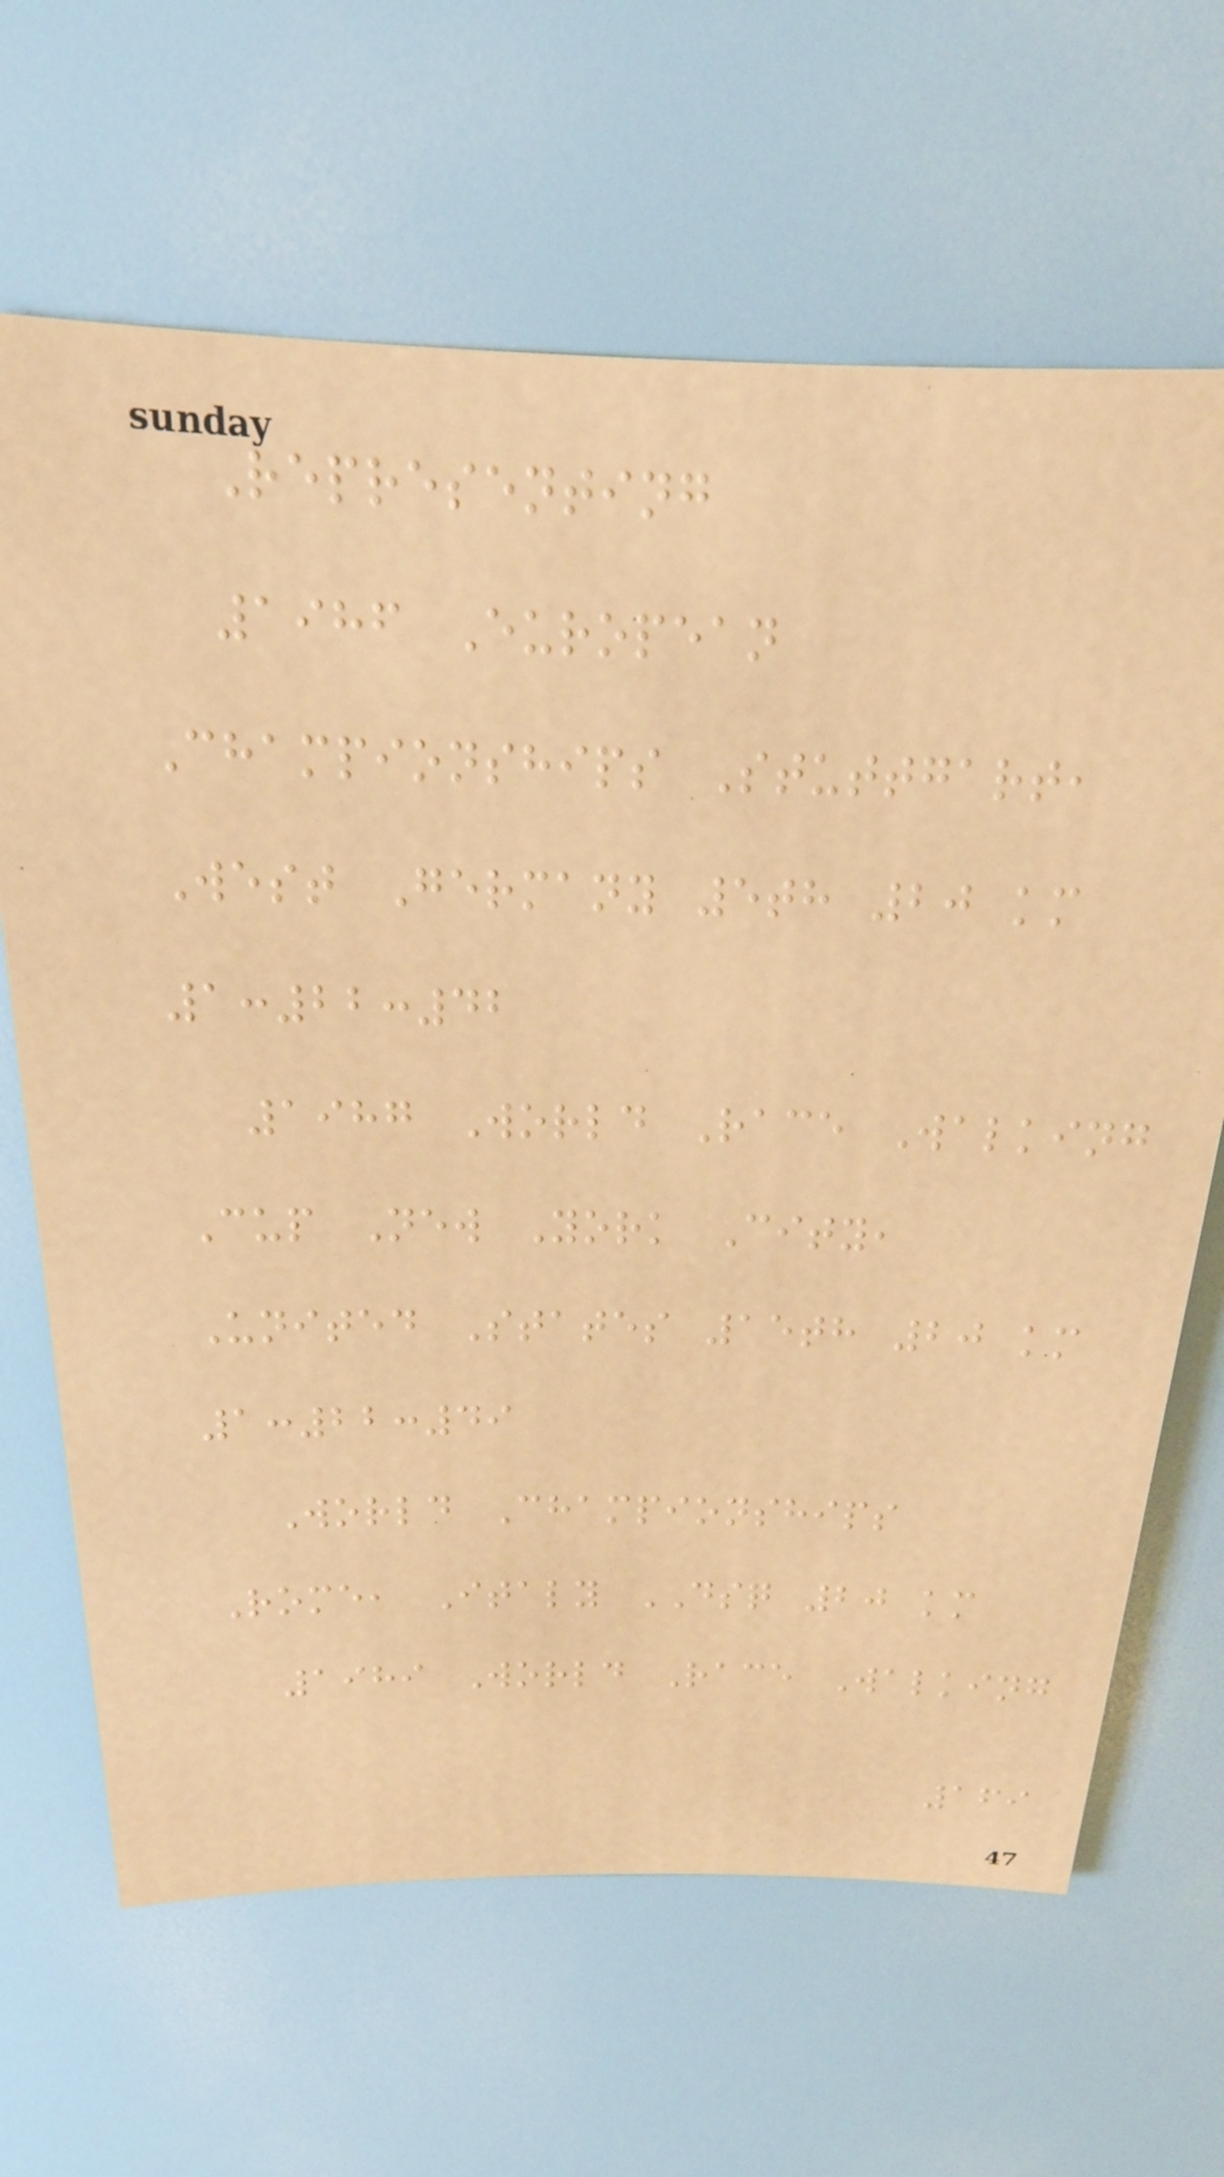Representing
1986 European
Championships Stuttgart,
West Germany 5th 20 km
1:22:42
1987 World Race Walking
Cup New York City,
United States 15th 20 km
1:22:49
World Championships
Rome, Italy DSQ 20 km
1989 World Race Walking
169
